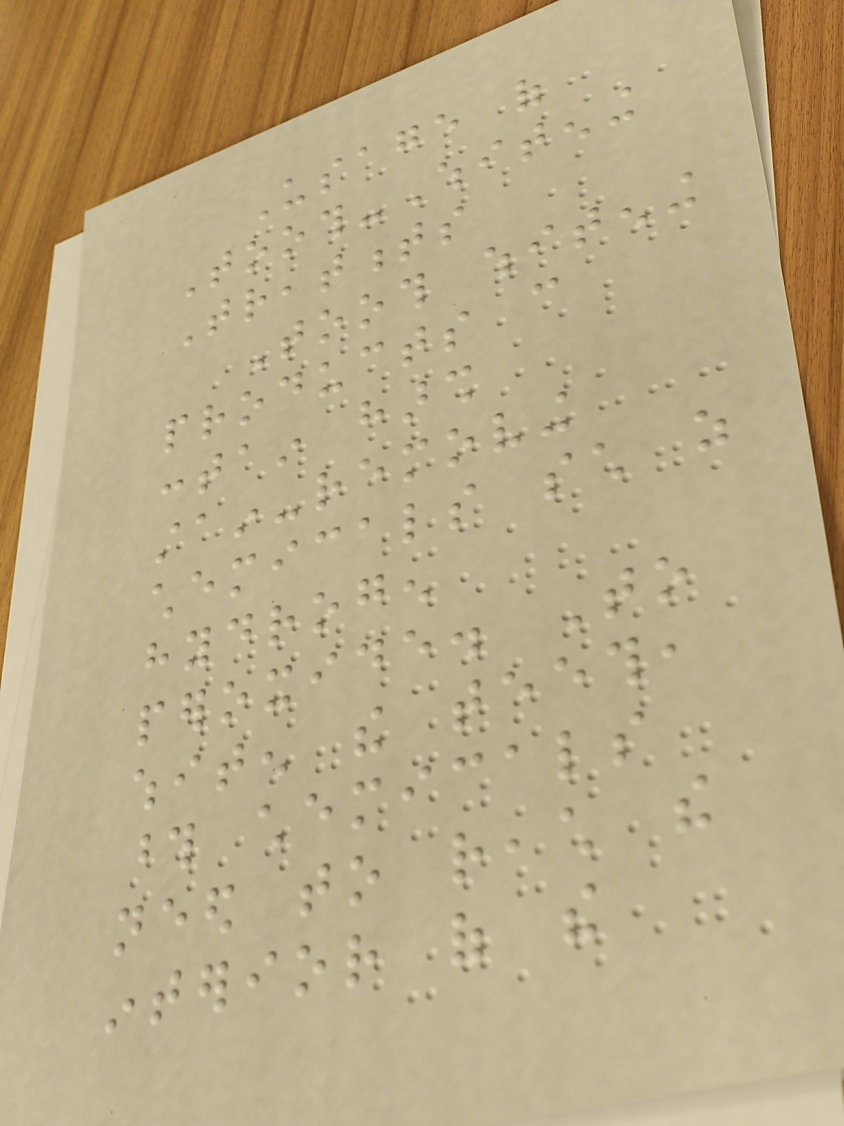Usage of
Tooth-Whitening
Treatments
Tooth whitening
products can
contain harsh
stain-removing
chemicals such as
hydrogen
peroxide. To
whiten the teeth,
those chemicals
need to reach the
interior of the
